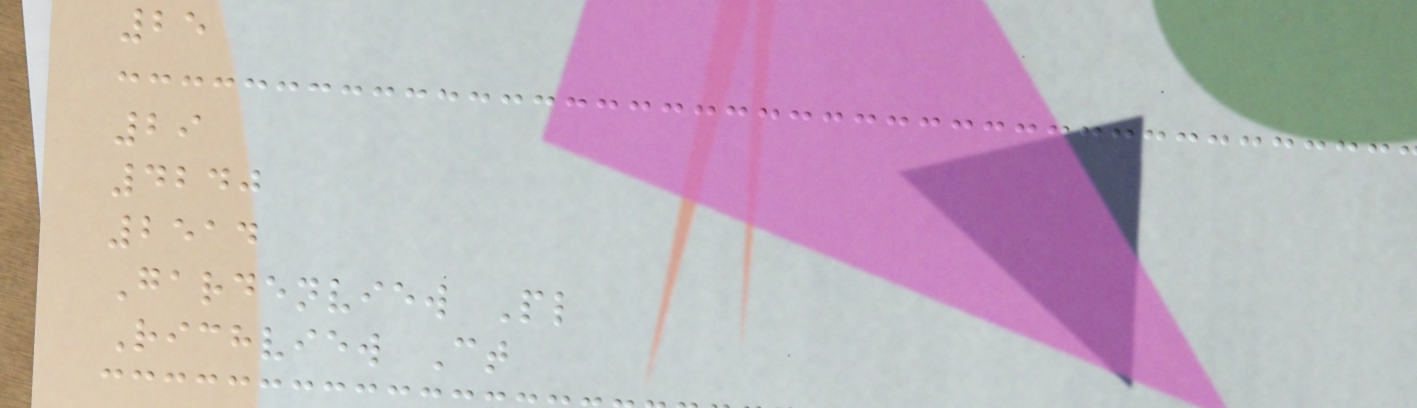25
29
4240
2514
Gardenview Pl
Richview Ct
